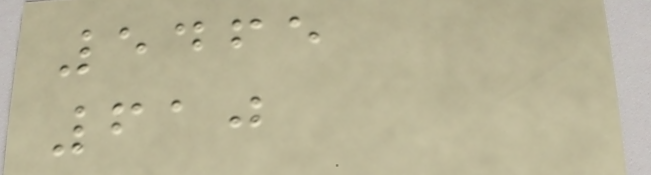5465
610
